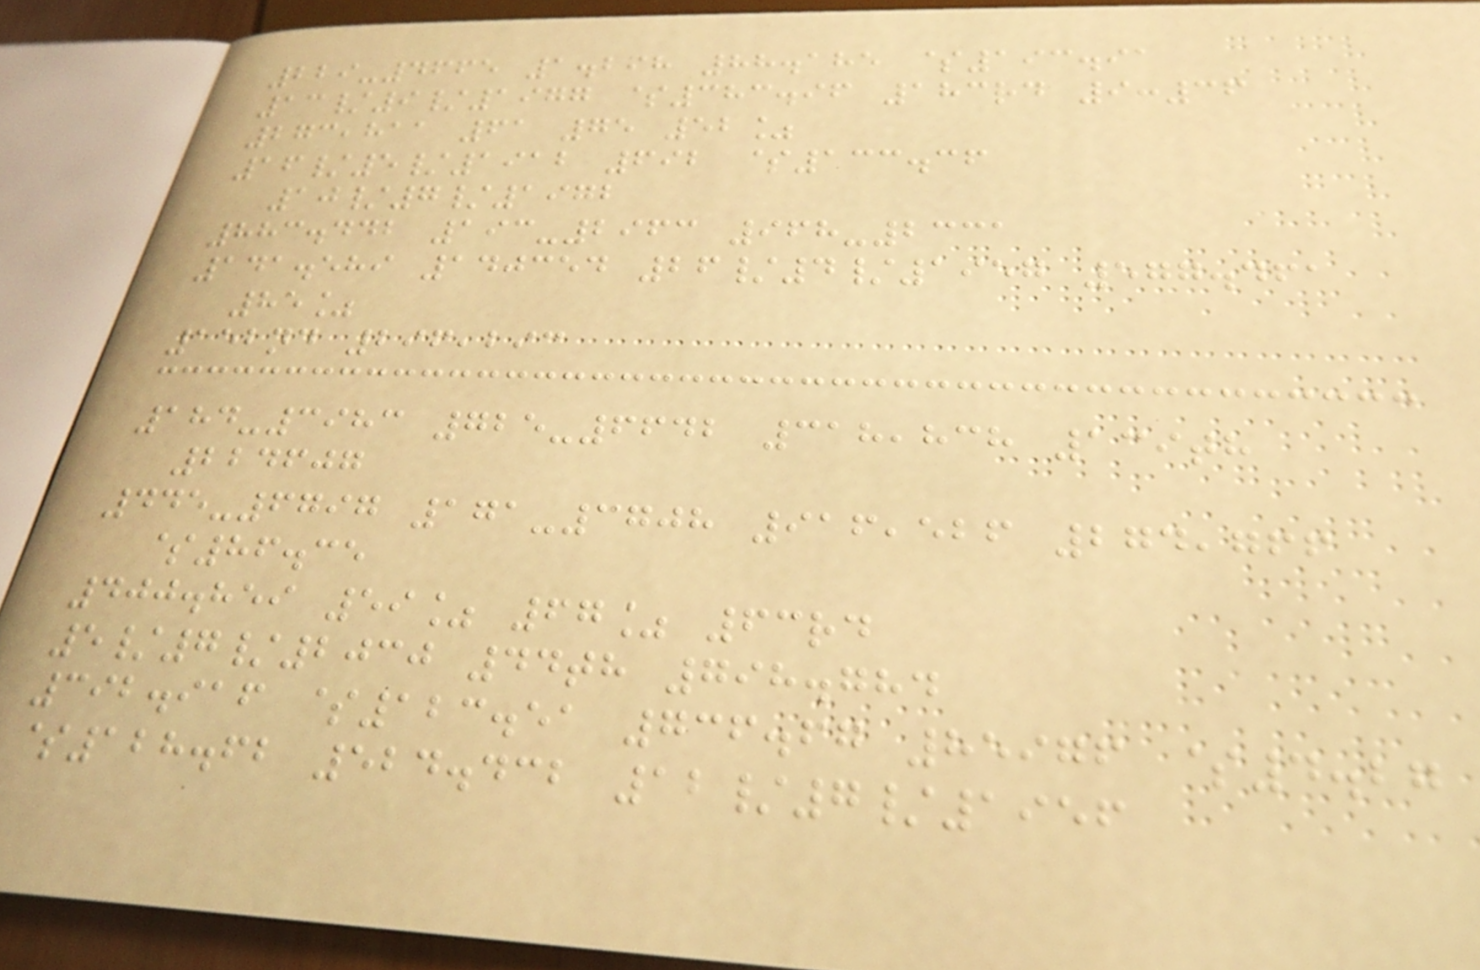229-4665 1.298 88.185 $193.91
13/9/1977 $383.96 183rd 9:36
273,811 61 75 52%
16/5/1912 692 $133.36
10/7/1972
883.442 193-2963 968-2331
141.589 140354 26/4/1957 577.461
85%
152nd 296,293
184-3983 725-6642 318,838 139th
224607
445-6797 171-3708 916,526 274,766
$86.35
400.859 59% 67% 63rd
5/7/2030 44th 798.784
392.916 $123.51 736.67 85976 $4.27
$128.62 524.432 12/7/1956
